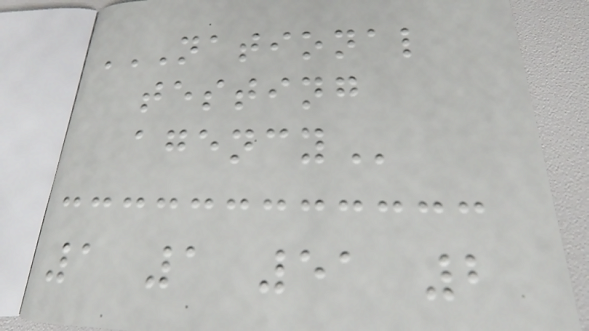NATIONAL
TESTING
AGENCY
1 1 51 2
